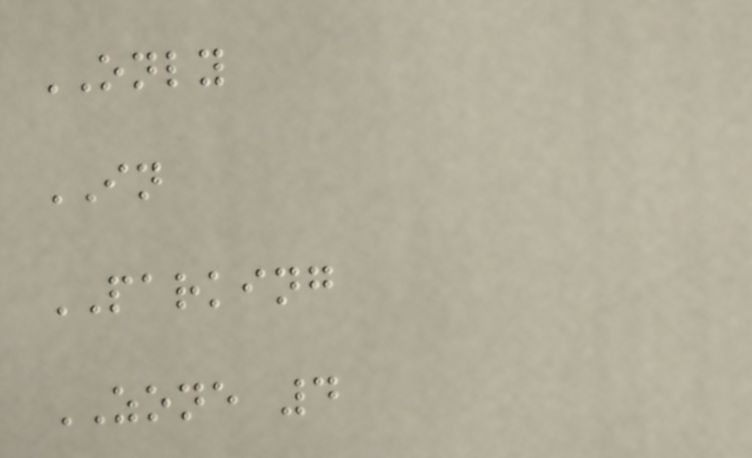ONLY
IN
PARKING
ZONE 4
